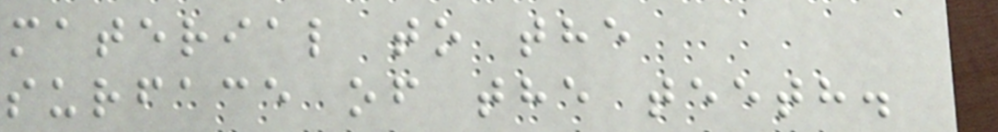material to the
surface of the teeth.
